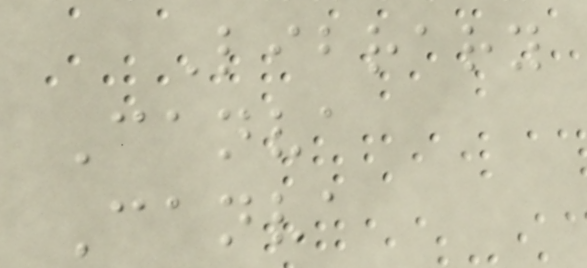Library
Canva
Canva
